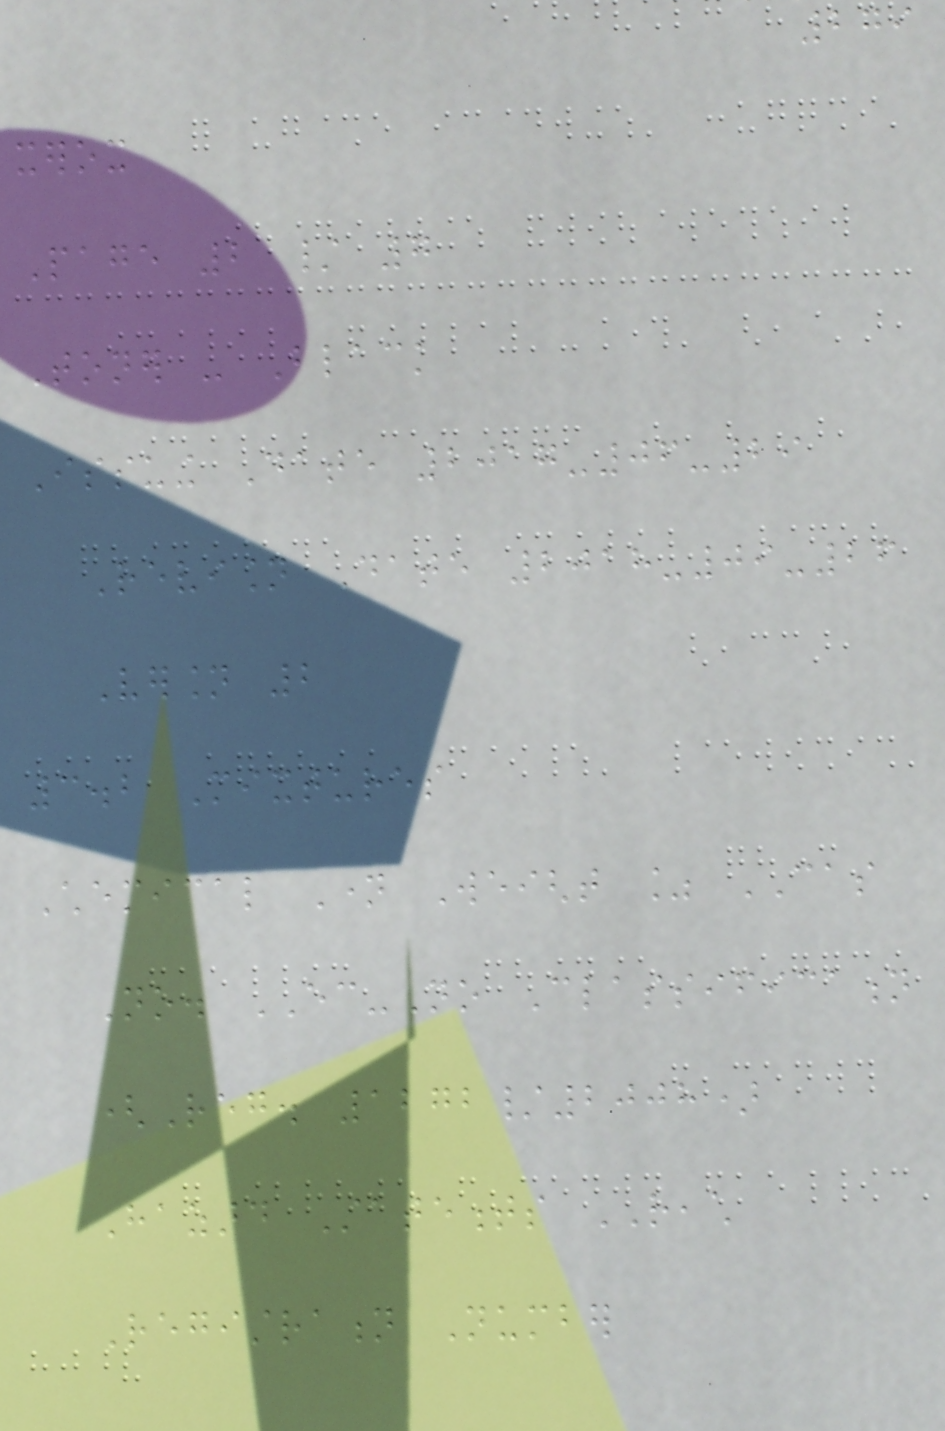279
xerox
Page 2 / 7
Toner - Black
Issuing Date 2017-06-29
Revision Date 2018-09-26
Version 2
3.2 Mixtures
Chemical Name Weight % CAS
No. EC-No Classification
(Reg. 1272/2008)
Hazard Statements REACH
Registration Number
